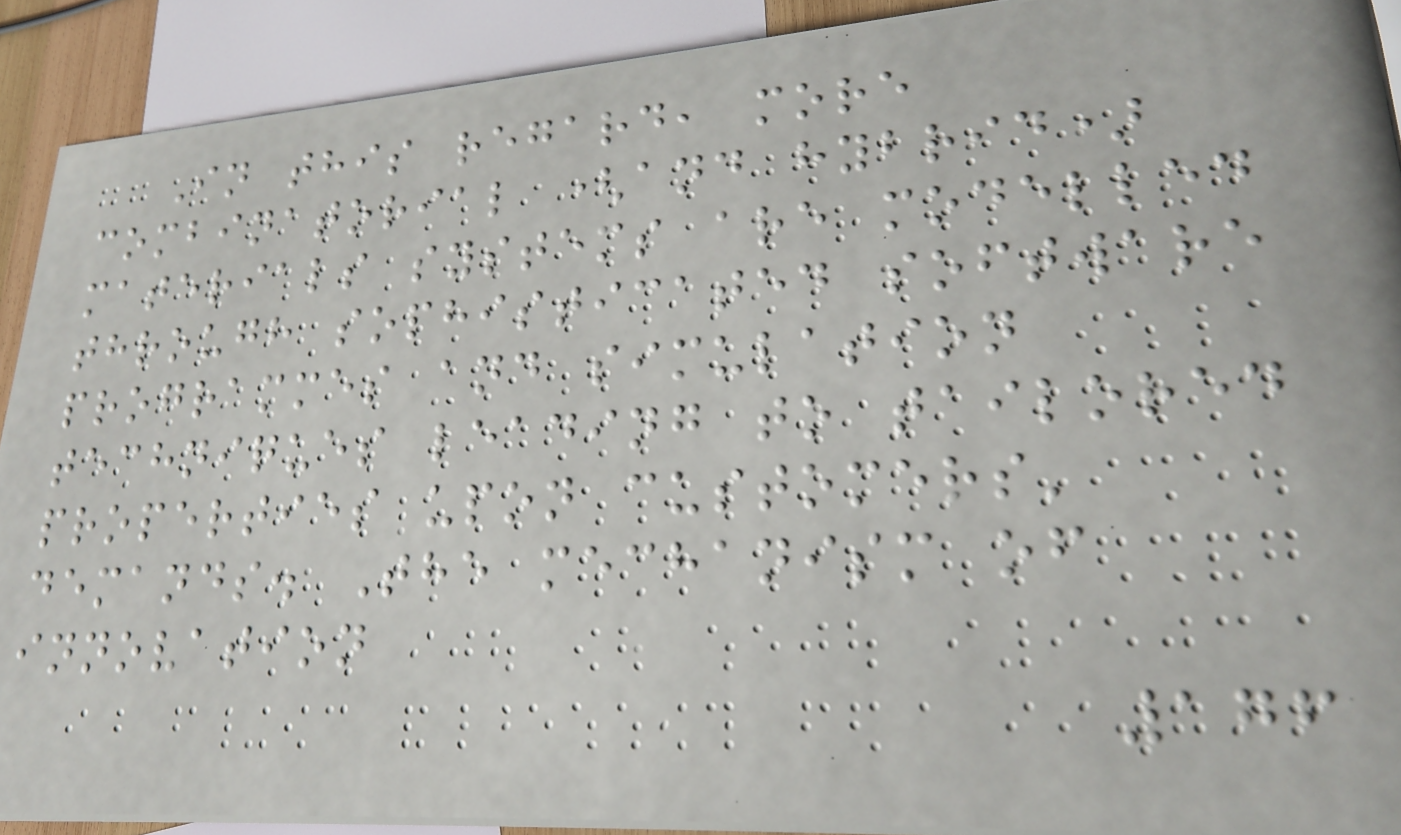In this regard, more
combinatorial (and hybrid)
materials systems are modelled
through sophisticated software
programmes and simulation
techniques leading to tailored
properties upon customers'
demands. The mechanism of
innovation
176
